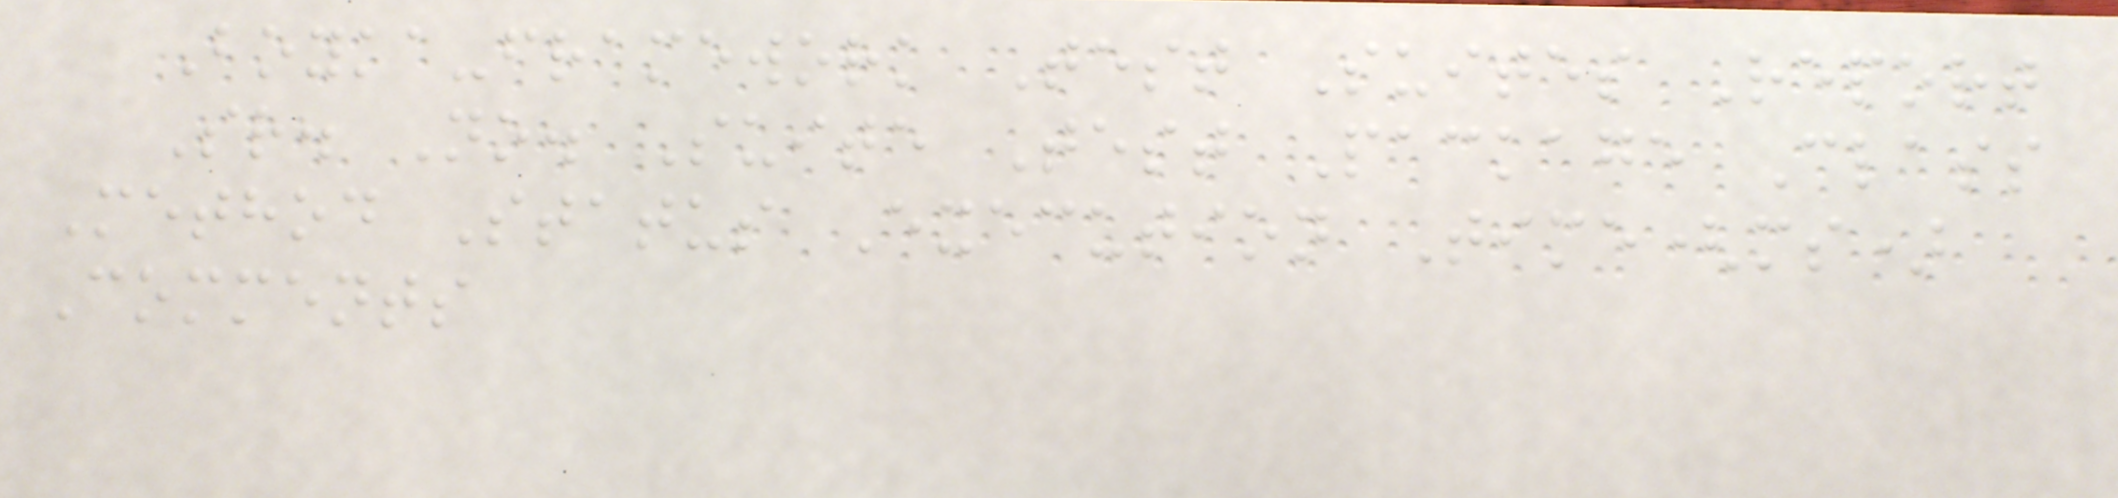Boyka-framework Test Suites Report
Sr. No. Suite Test Package Class
Method Status Execution Time(ms)
Comments
